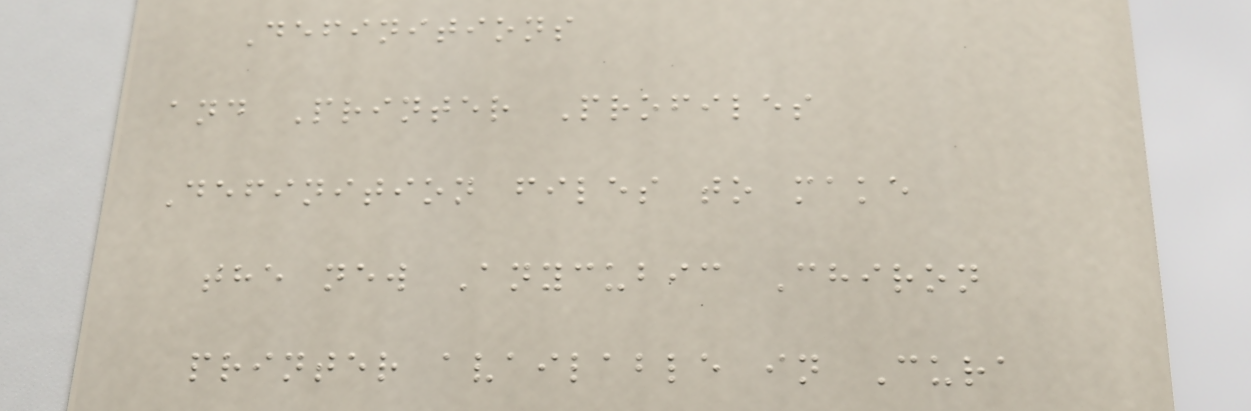Definitions
and Printer Profiles
Definition files to make
the new Anycubic Chiron
printer available in Cura
